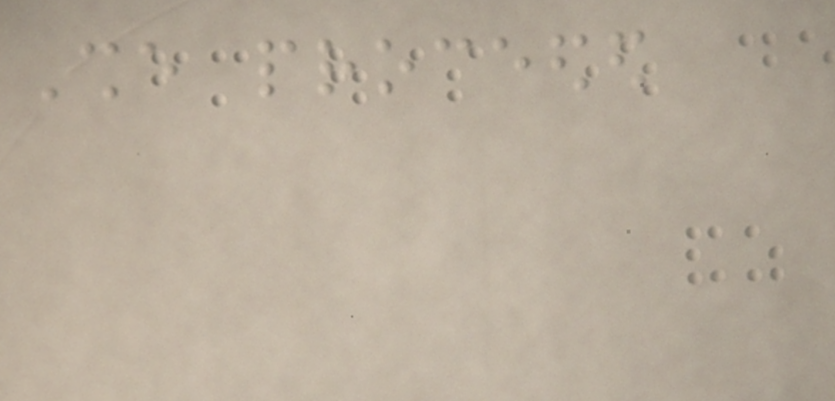She proceeded
